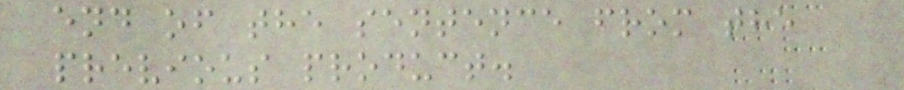end of the sentence from the
previous product.
